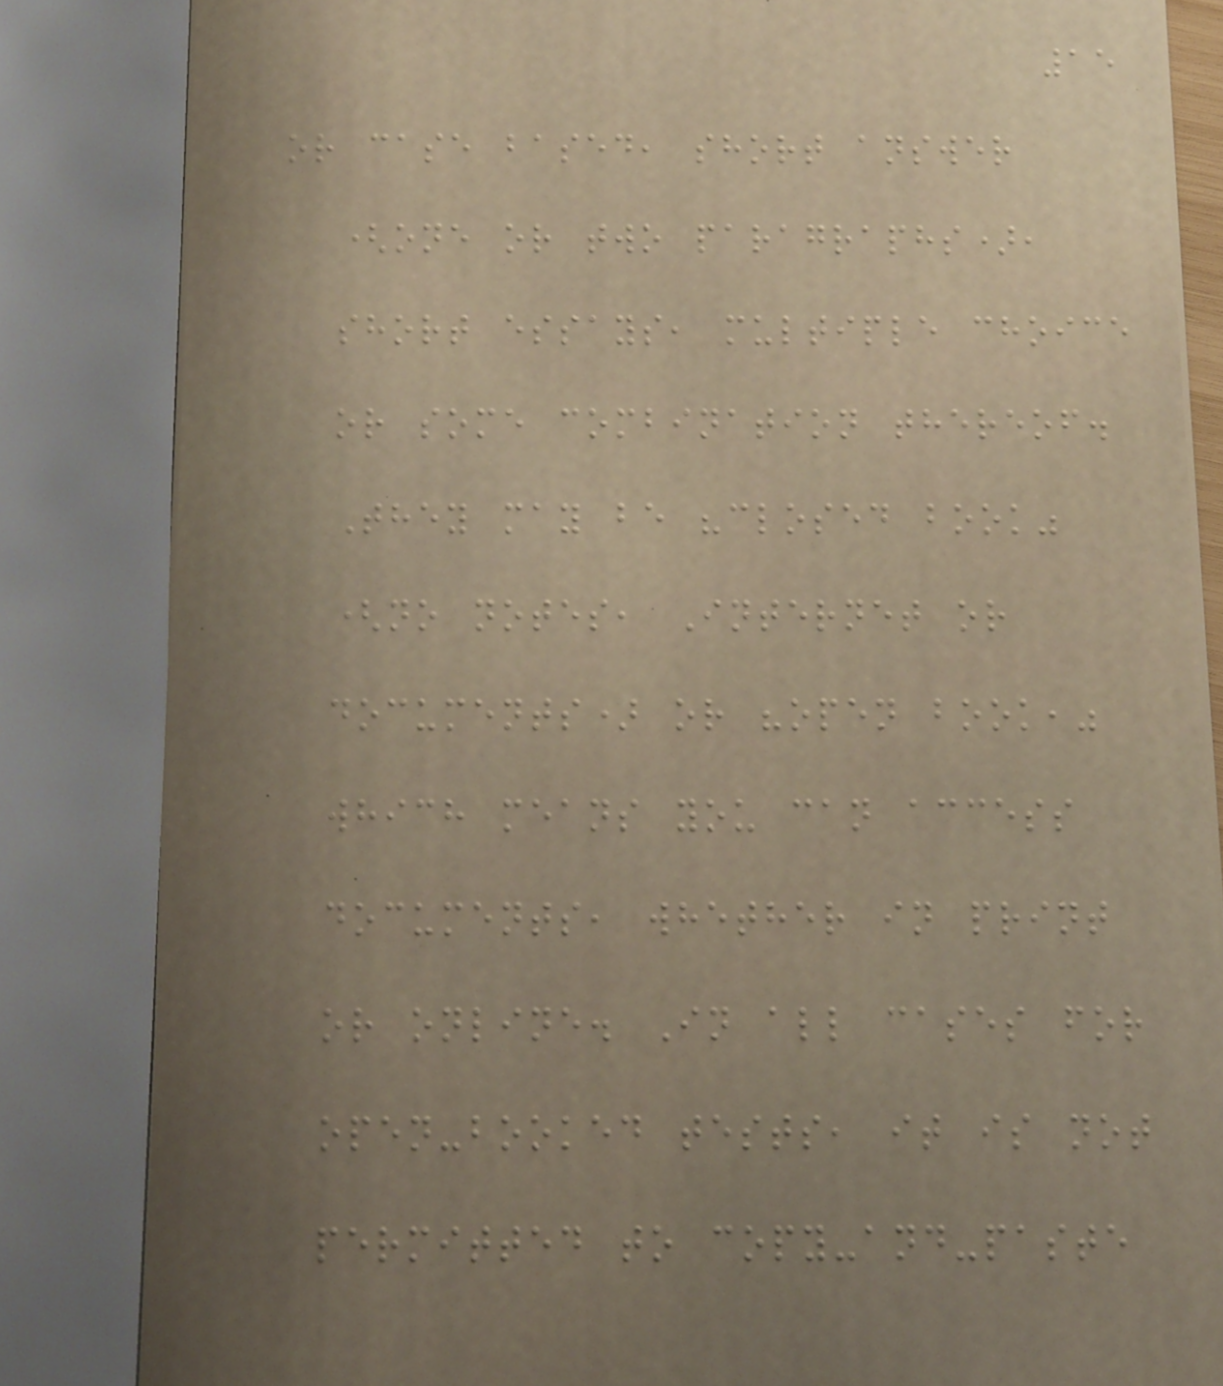15
or case based, short answer
(one or two paragraphs),
short essays, multiple choice
or some combination thereof.
They may be "closed book"
(no notes, Internet or
documents) or "open book,"
which means you can access
documents, whether in print
or online. In all cases for
open-booked tests, it is not
permitted to copy-and-paste
